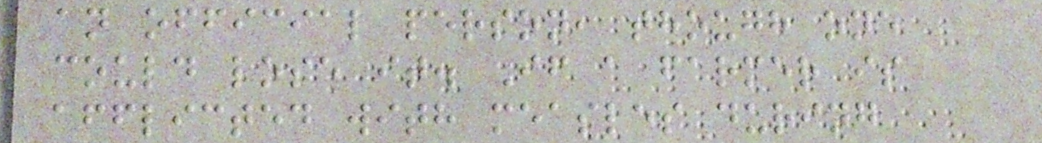an official person, though one
could lose it. If a farmer is
afflicted with measles during
